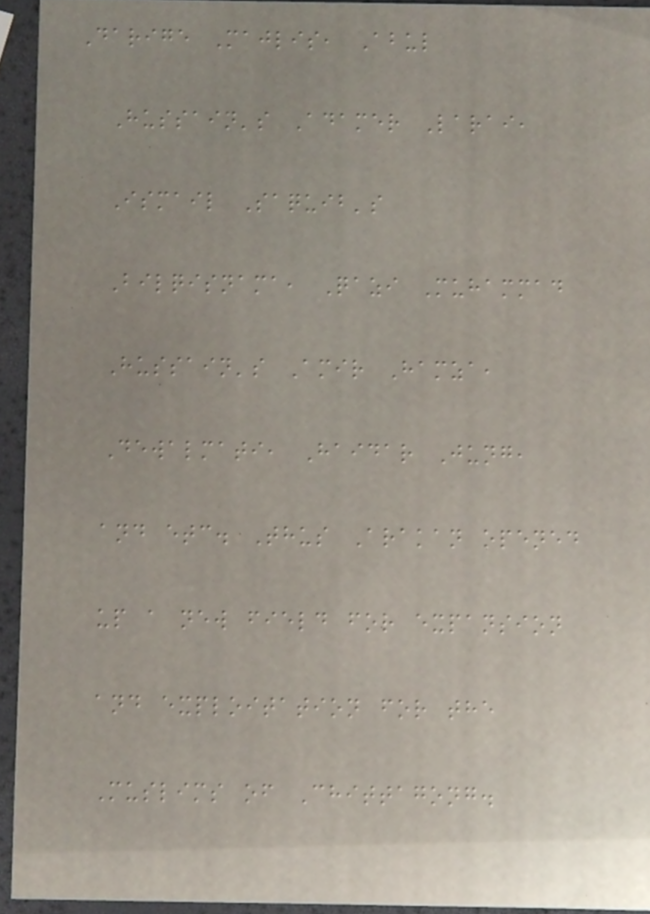Darige Majlis, Abul
Hussain's Adamer Larai,
Ismail Saquib's
Bilqisnama, Qazi Muhammad
Hussain's Amir Hamza,
Dewalmati, Haidar Jung,
and etc. Thus Arakan opened
up a new field for expansion
and exploitation for the
Muslims of Chittagong.
